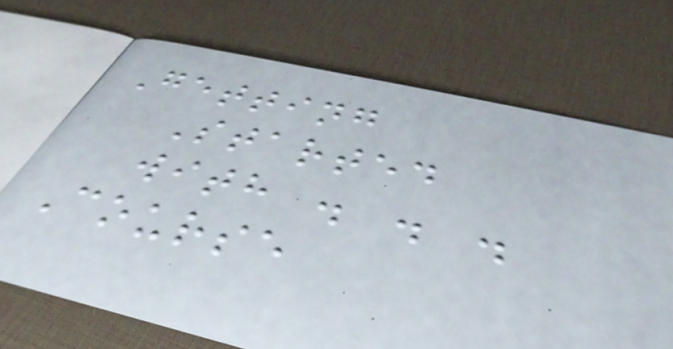Getting
Started
with . . .
Course
